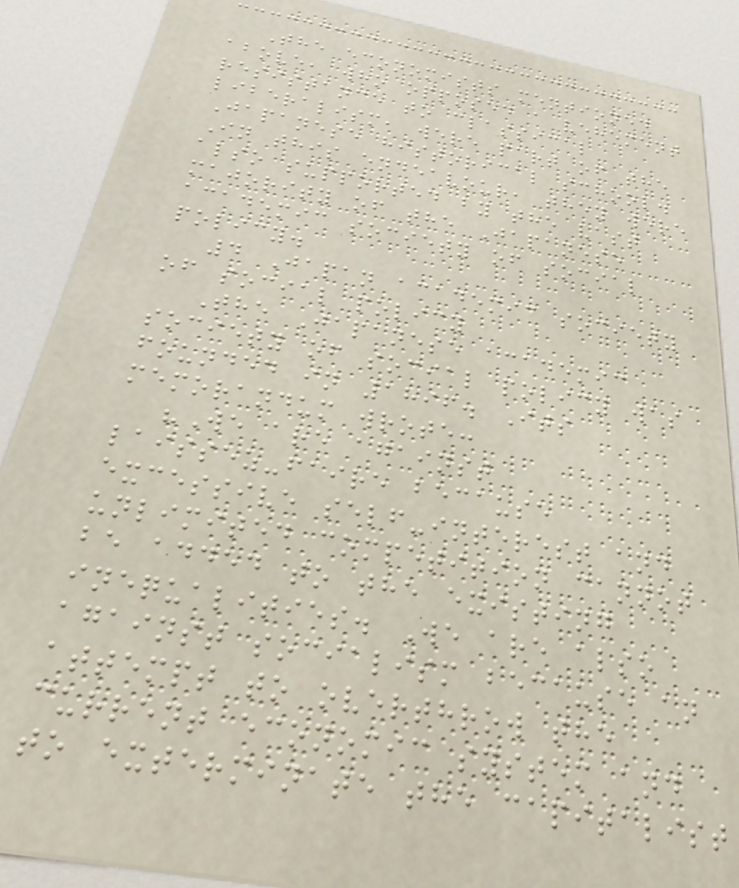The economists mentioned
above, who opposed a vehement
resistance to classical
liberalism, were part of the
Japanese historical school.
In this endeavour, they were
also supported by the vast
majority of the Japanese
academic society of social
policy.
4 Japan academic society
of social policy
The Japanese academic
society of social policy was
founded in 1896. Its
memorandum wrote:
"We are against
laissez-faire because
excessive self-interest and
unlimited competition cannot
be added to the existing
inequalities. We are also
against socialism because an
attempt to overthrow the
current economic system and
to exterminate the capitalist
